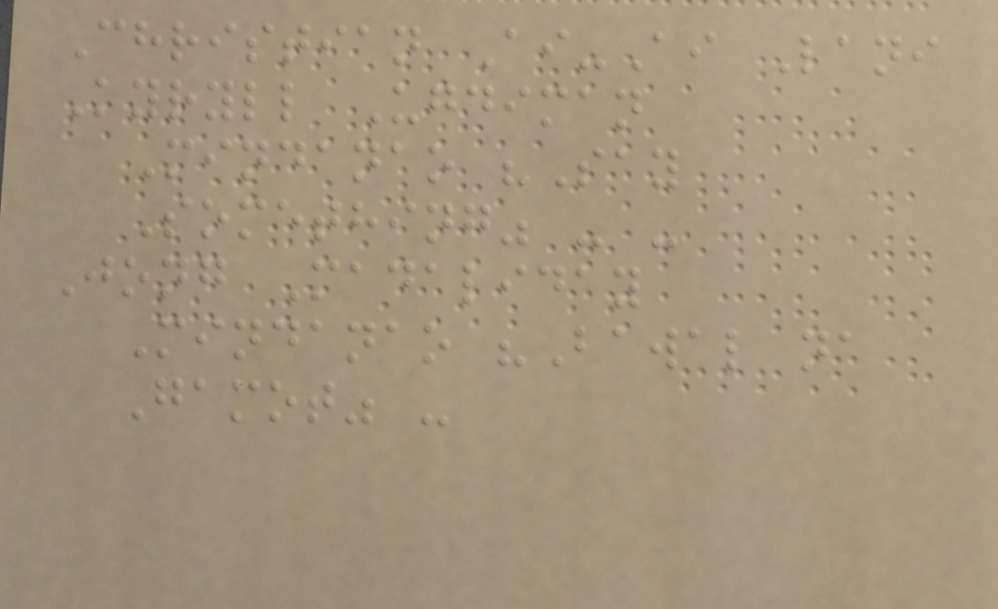Christian Ai-Ai Lani
Kyryll Ugdiman
Mindanao "Say
Something" - -
Jong Madaliday
Mindanao "Bawal na
Gamot" -
